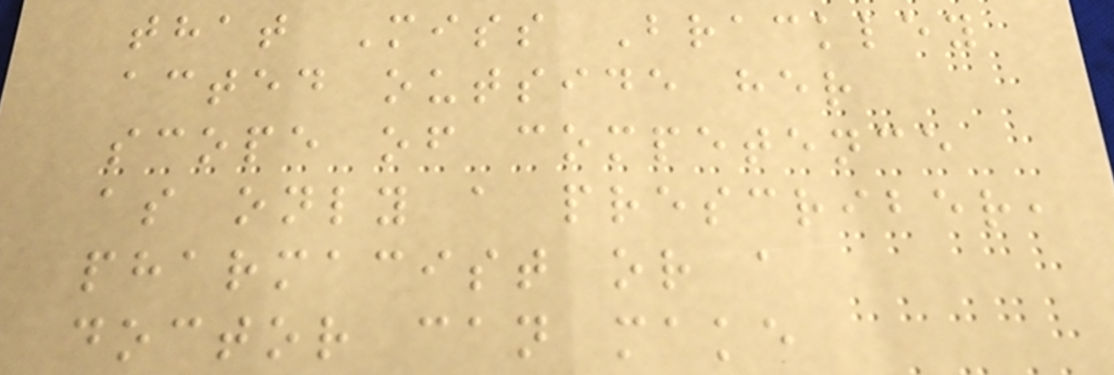that Miss Brackley
acted outside her
scope of competence
as only a prescriber,
pharmacist or a
doctor can make
